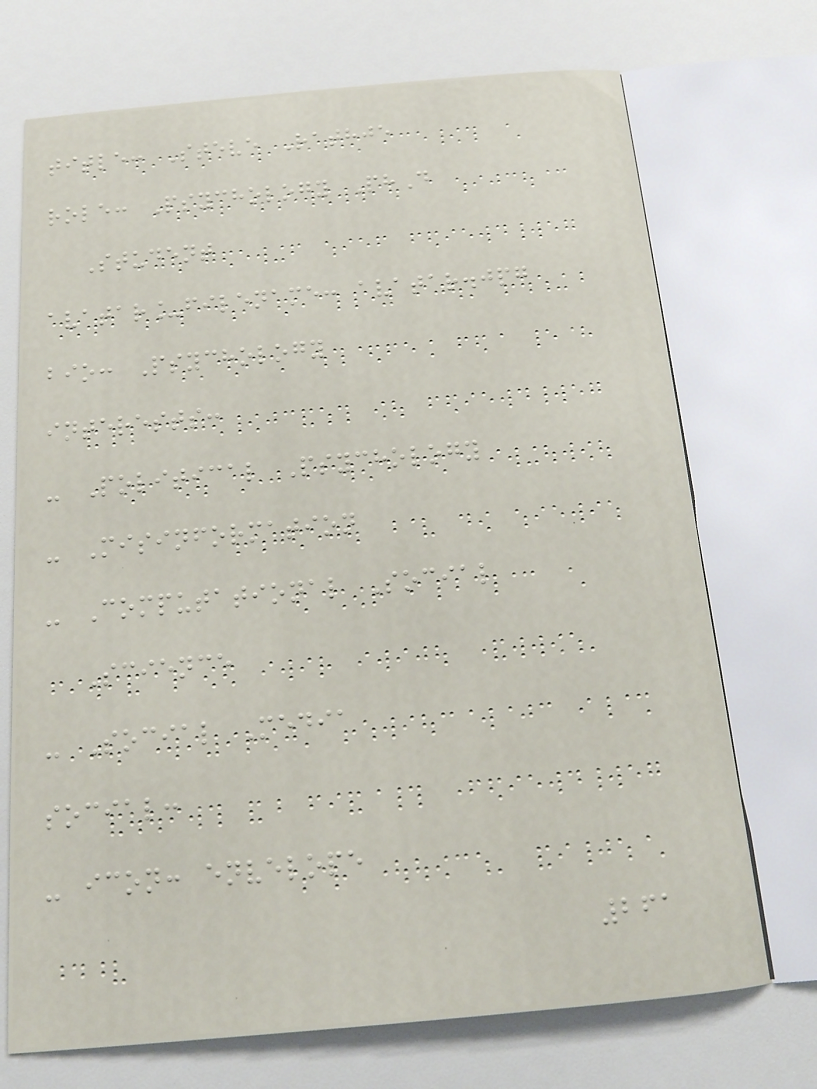title: Steve Rathje
role: Psychology PhD
Student
avatar_filename: avatar.jpg
bio: Psychology
interests:
- Political Psychology
- Misinformation
- Computational Social
Science
- Social Media
social:
- icon: envelope
261
